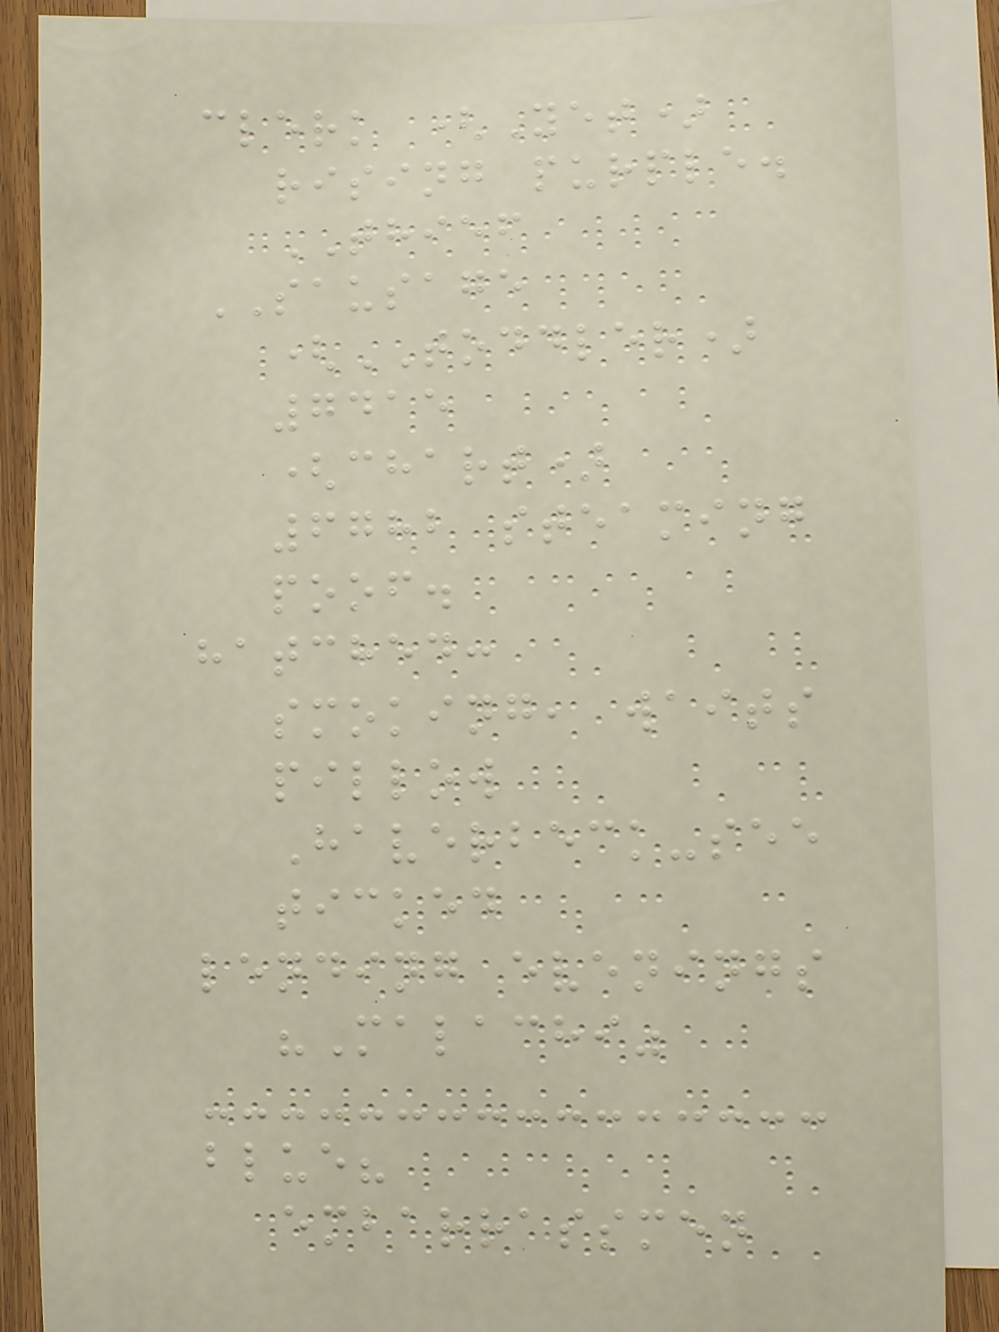clerk (Yet)
rising purple.
THIEF
SAUSAGE
(TODDLER)
7415
(chart)
6782 steaming
poof.
hatched:
smoking, waits
pillow
Haverbeck-see
ticked
lending evenings
"Malachi"
blue?
embarrassmen
